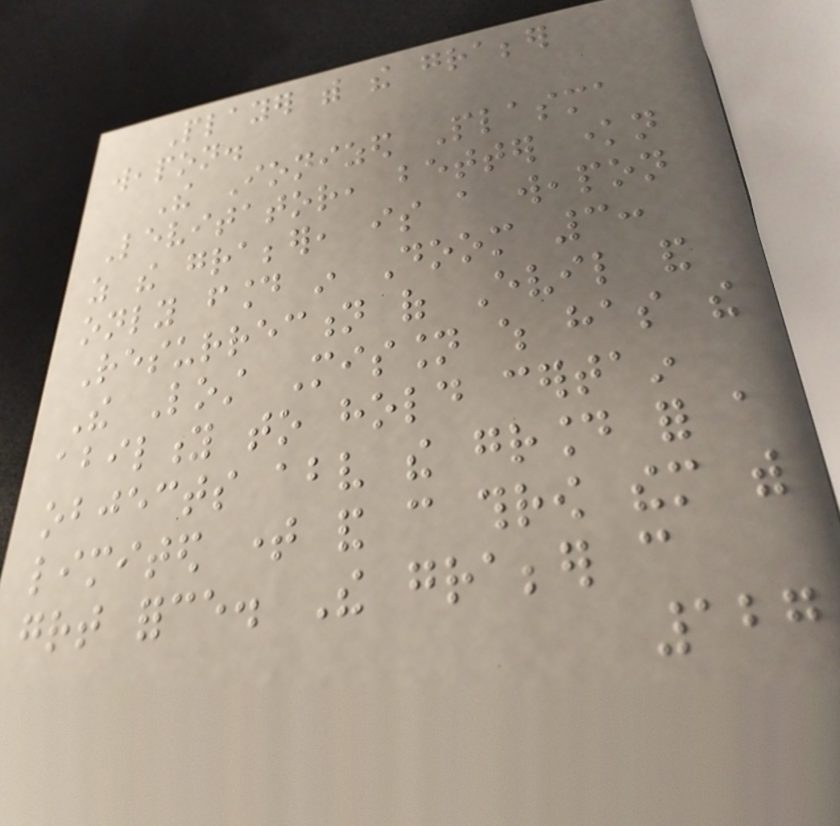Player with the grabber
weapon.
The Ionized Plasma
Levitator, better known
as the grabber, is a weapon
only found in Doom 3:
Resurrection of Evil and
The Lost Mission which has the
ability to hold certain
objects above the ground for a
limited time and can throw them with
great force. The grabber can
127
